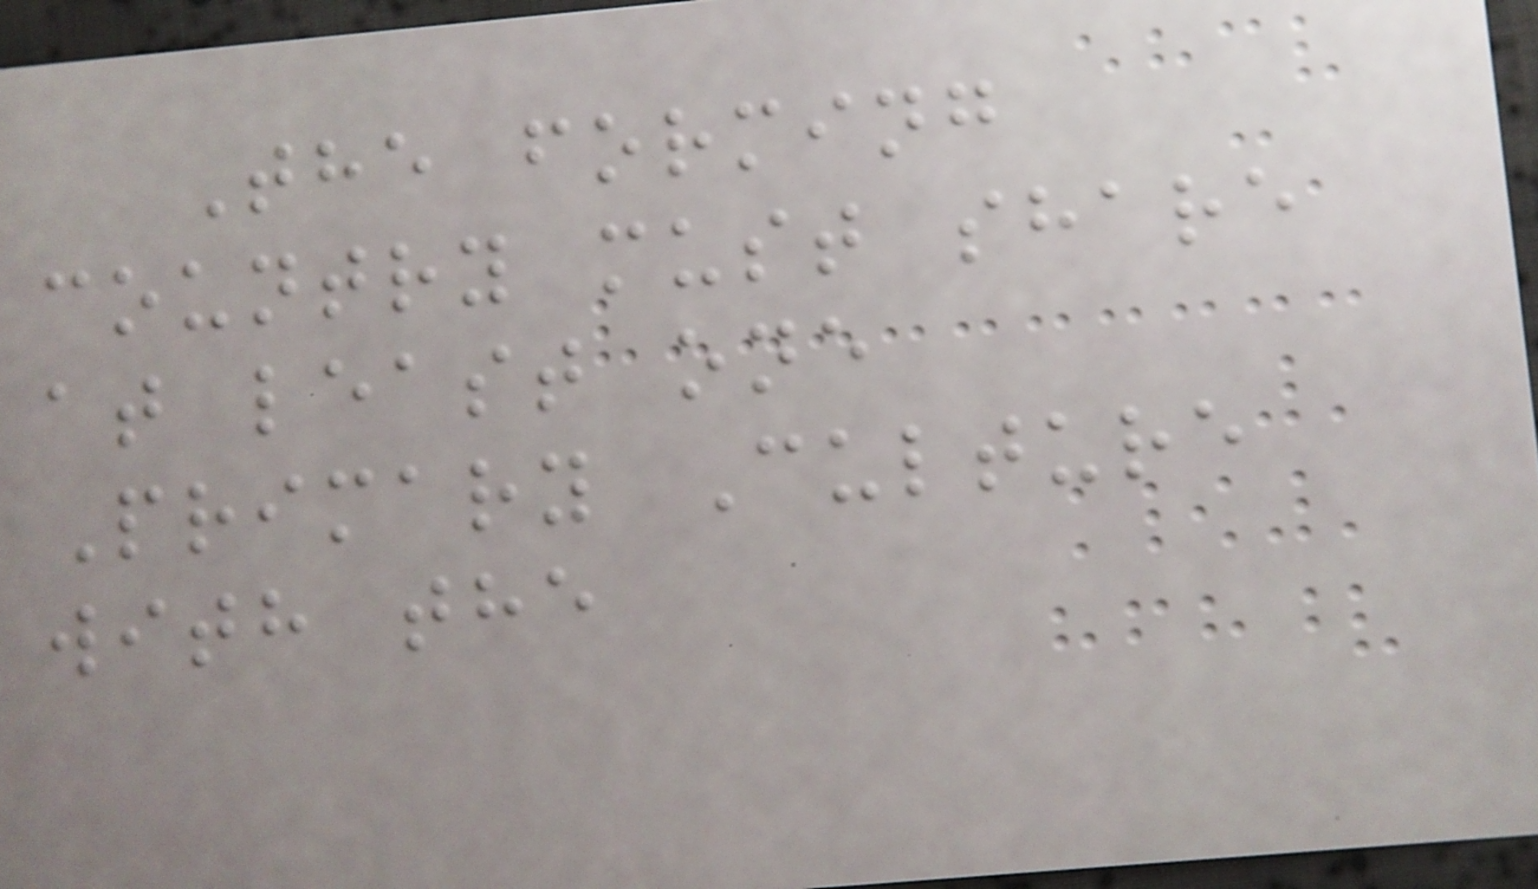The forming
country must share
at least one
Primary Culture
with the
